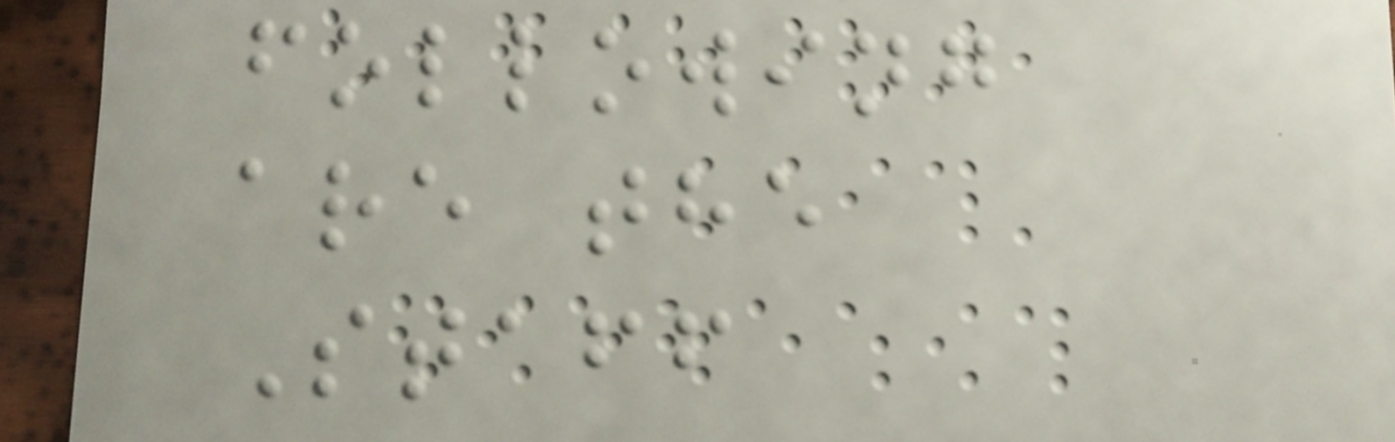following
are the
Staff
